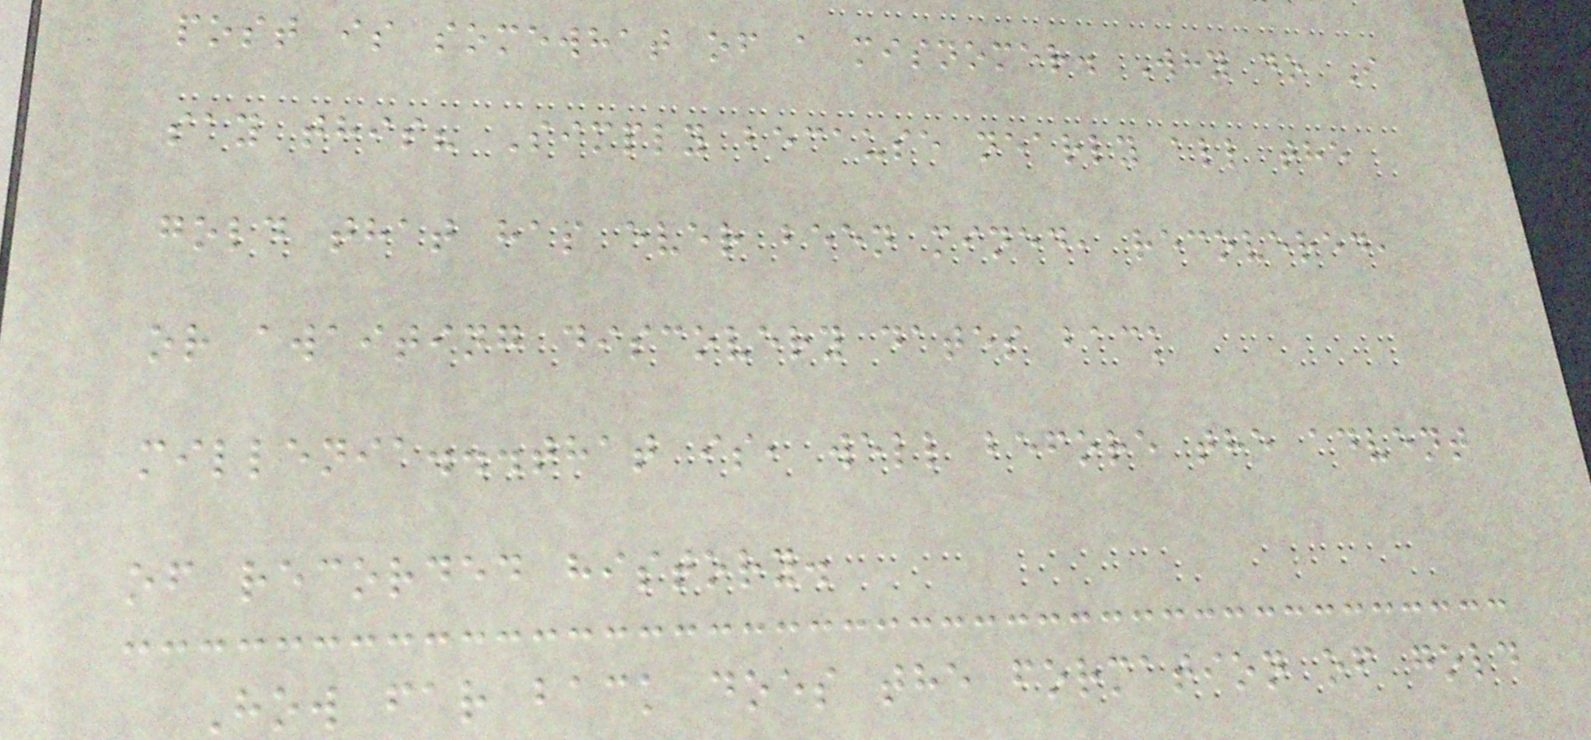post is somewhat of a misnomer. Why do I
say this? Simply because nearly all the
gold that has ever been mined, recovered,
or awaiting discovery dates back
millenia...that is, well before the advent
of recorded history.
How far back does the formation of gold
